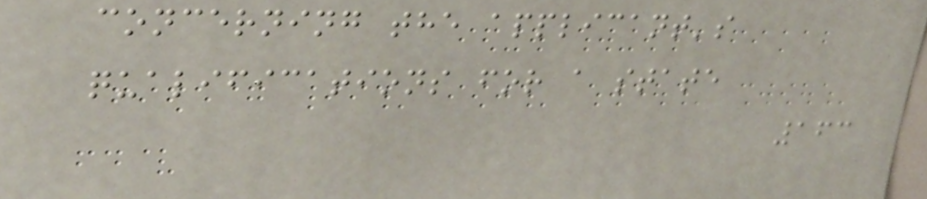concerning the applicant's
qualifications for a state
163
